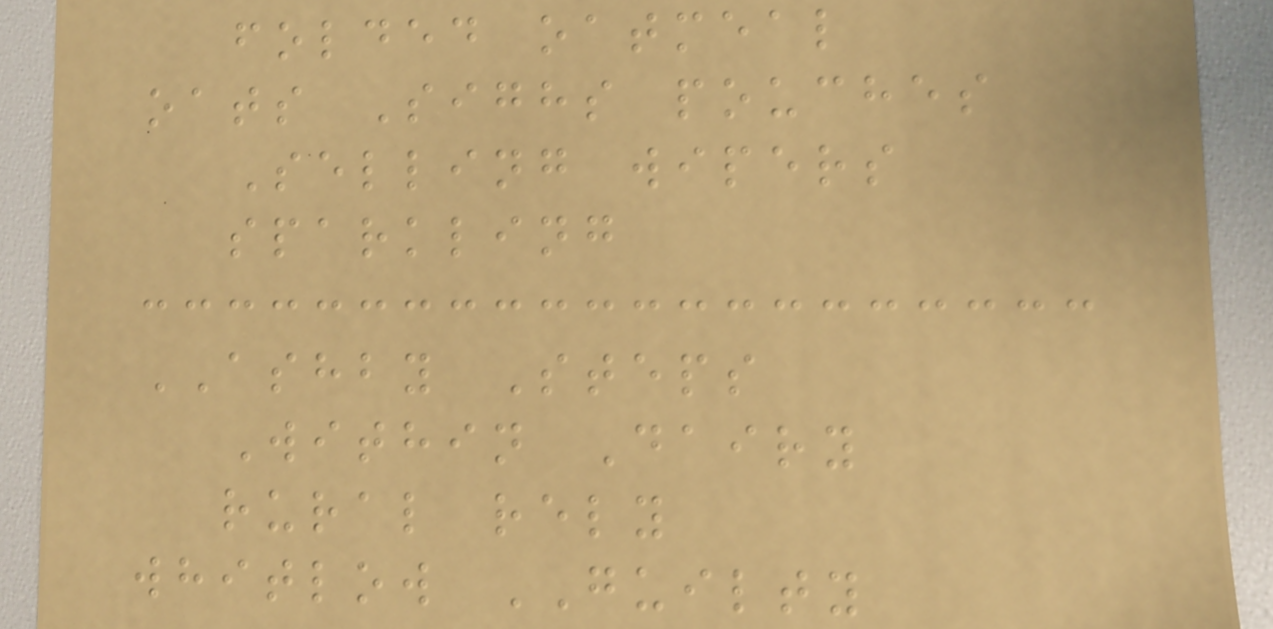folded oatmeal
oats Sighs pouches
Selling wipers
sparkling
ASHBY Steps
Within Dairy
rural rely
whitlow GUILTY
